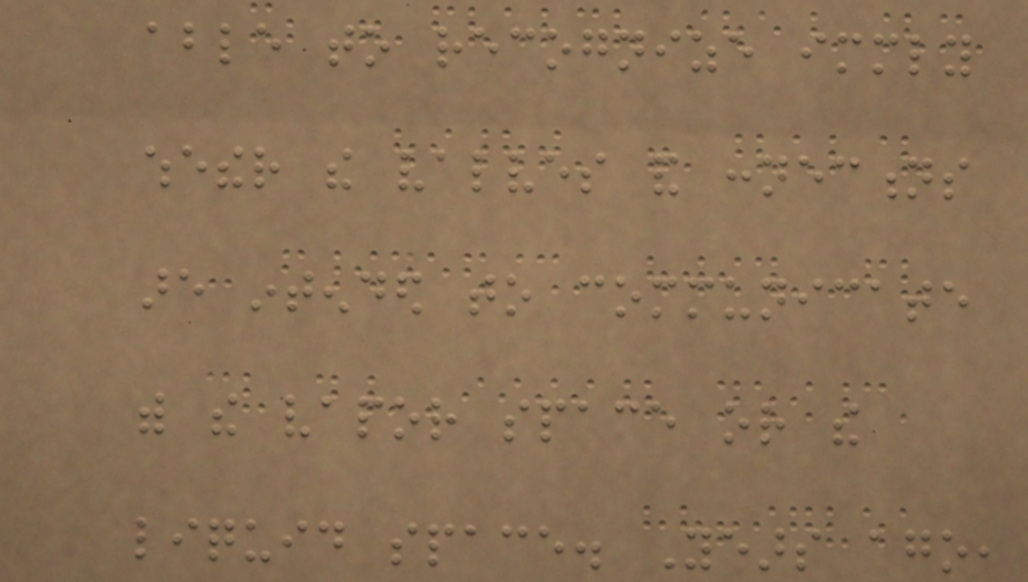able to recognize immediately
whether the valves and connections
are intended to communicate
with the vapor space or the
liquid space. Years ago,
